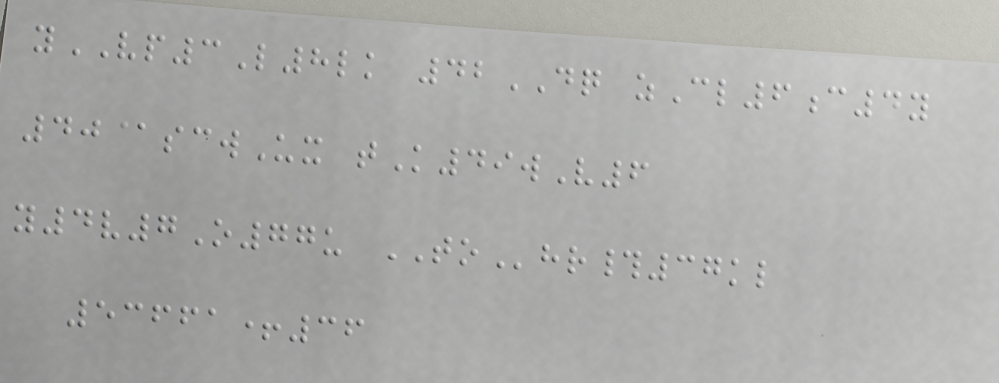yVP3L8lk 42DQ zCl6c4y
40@scwUx tK49wV6
y4v7O77u TOhr#37kl
53661+36
